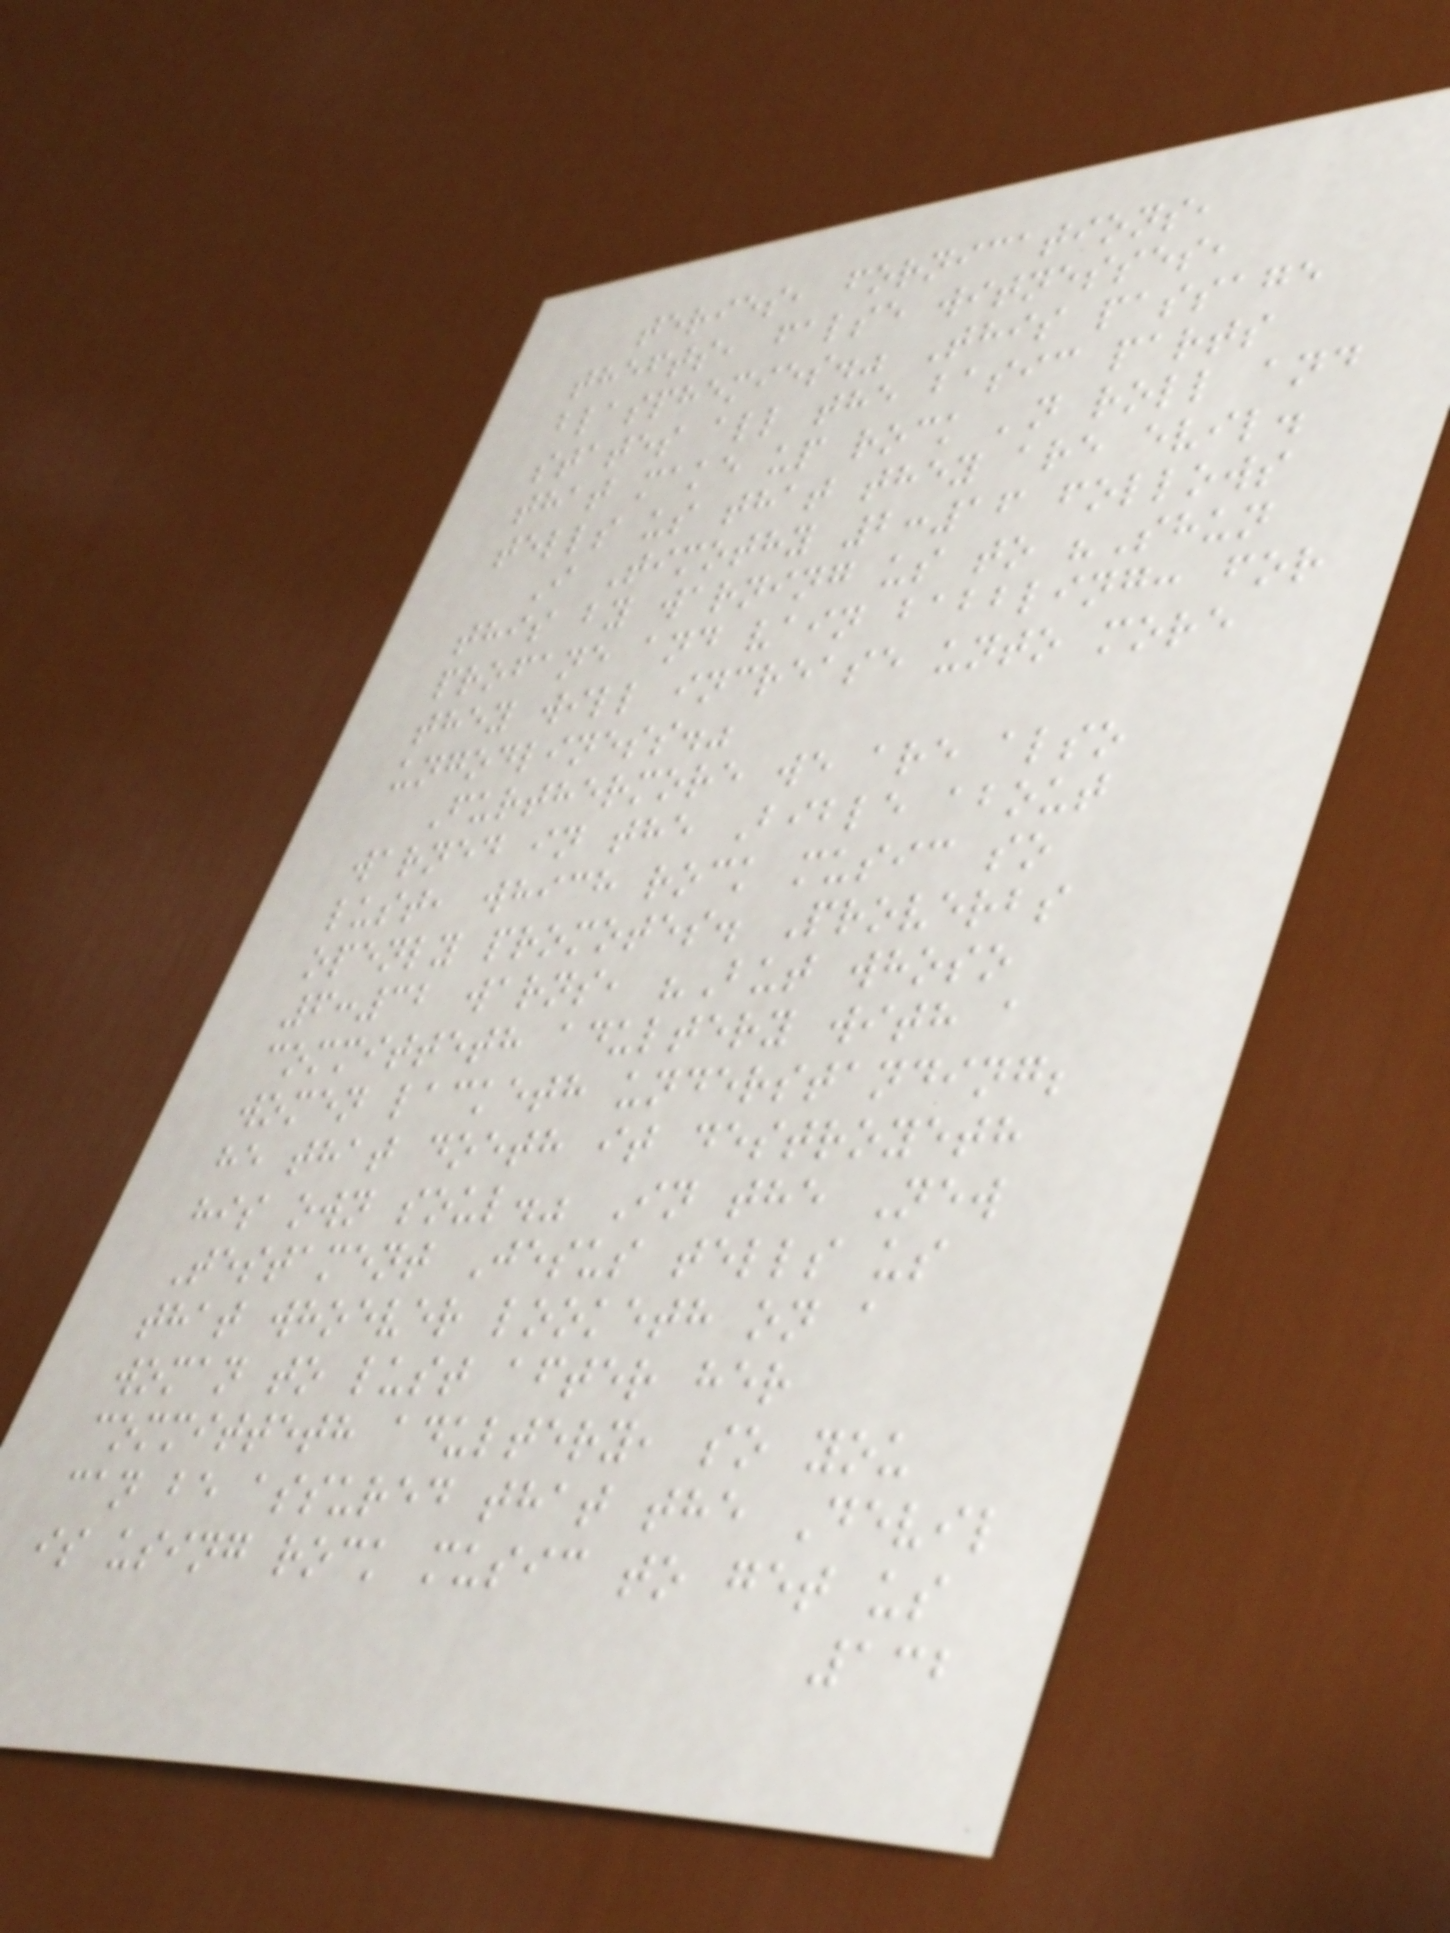teries, fornications,
thefts, false witnesses,
blasphemies." This passage
states all the basic parts
that make up rock 'n roll and
tells us that they are evil.
I Timothy 2:16 follows
this by warning us to "Shun
profane and vain babbling: for
they will increase unto more
ungodliness."
Furthermore we are also
warned in the Bible about
lust, which rock music so
openly promotes. Proverbs
6:32 warns, "But whoso
committeth adultery with a
women lacketh understanding;
he that doeth it destroyeth
his own soul." In the New
Testament Jesus tells us
that whoever looketh on a
woman to lust after her
committeth adultery, so you
can be assured that the Devil
is using rock music to get us
132
